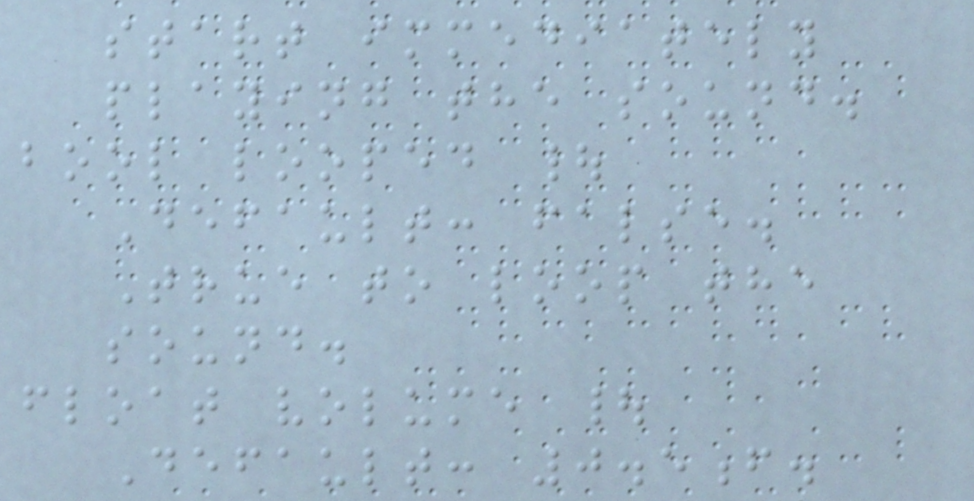start immediately
playing the sound.
bool looped |
Default: false.
True to loop the
sound.
float volume |
Default: 0.5f.
